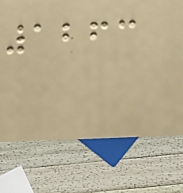1263
